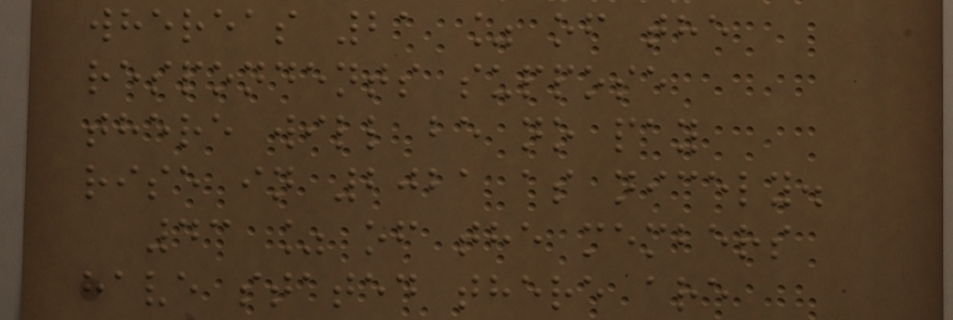whereas 21 % of the
respondents suppose
there will be no pay
rise in 2021 as nicely.
43 % of the members
have stated there are
